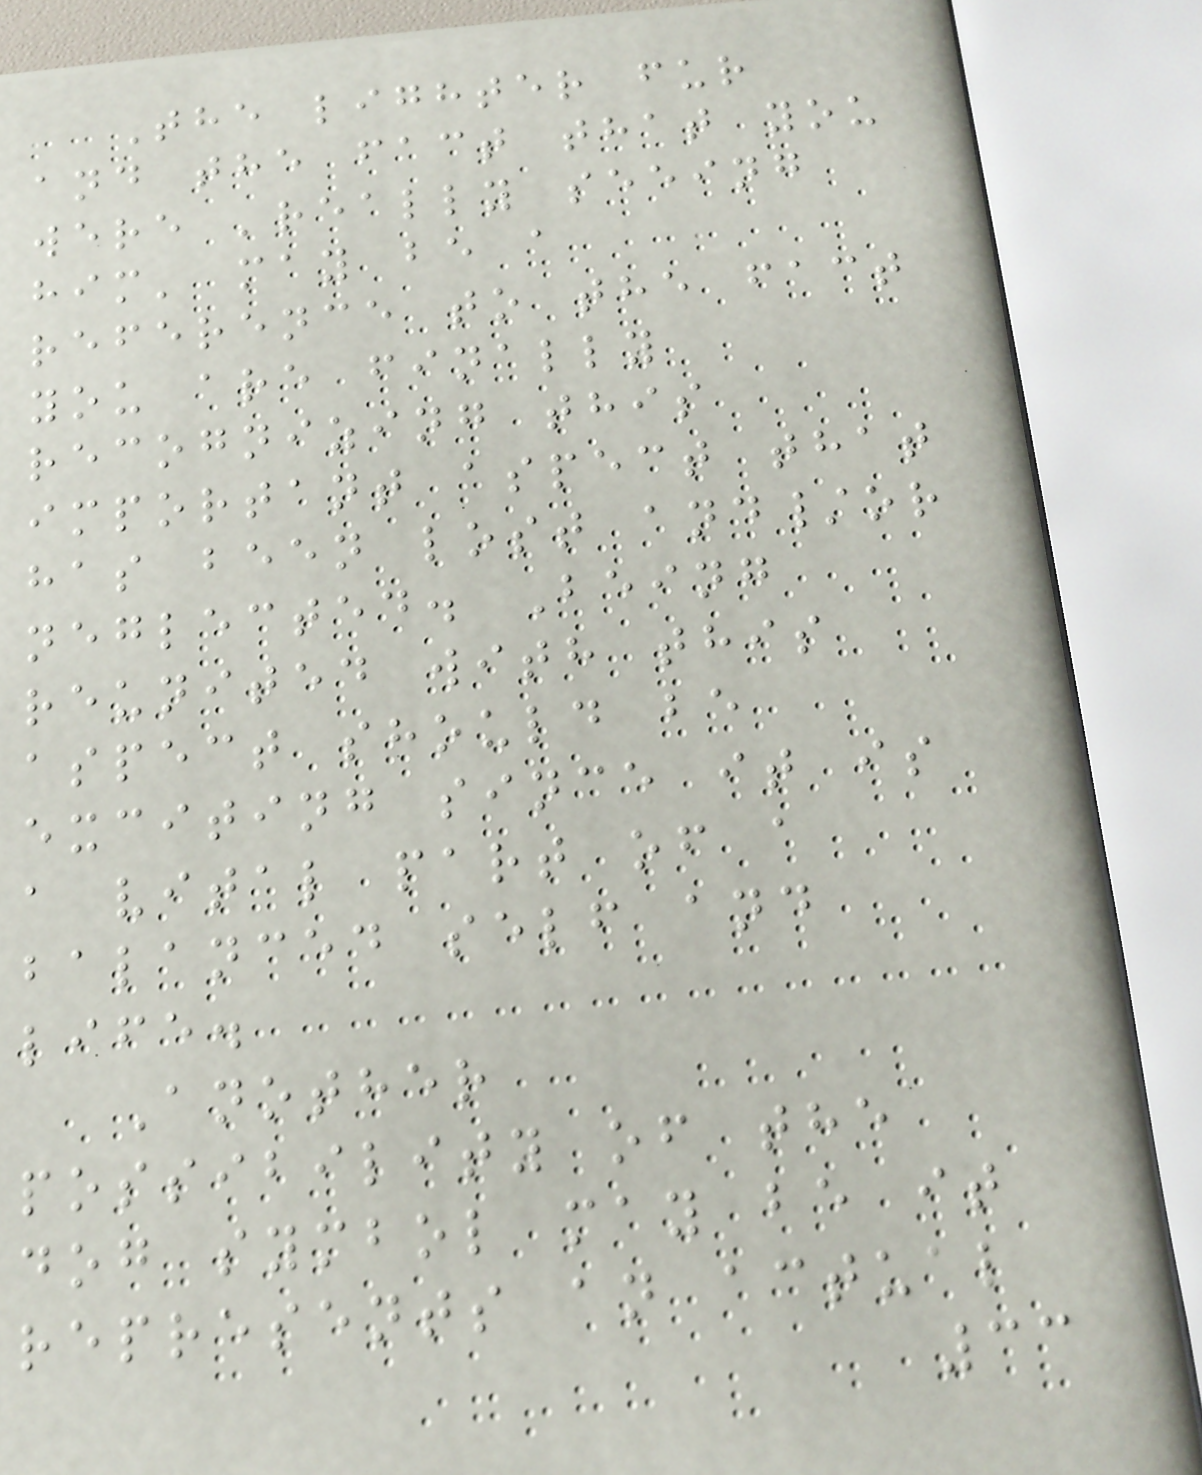The lighter fur
and the fact that you
were 'really seeing
him' may be a
reference to the fact
you are finally
recognizing this
important aspect that
has been lost and/or
neglected. Being
reunited with this
aspect should be
exciting since it is
a vital part of a
balanced self and
life.
Another
possibility of the
dog symbol may be it
represents an actual
33
